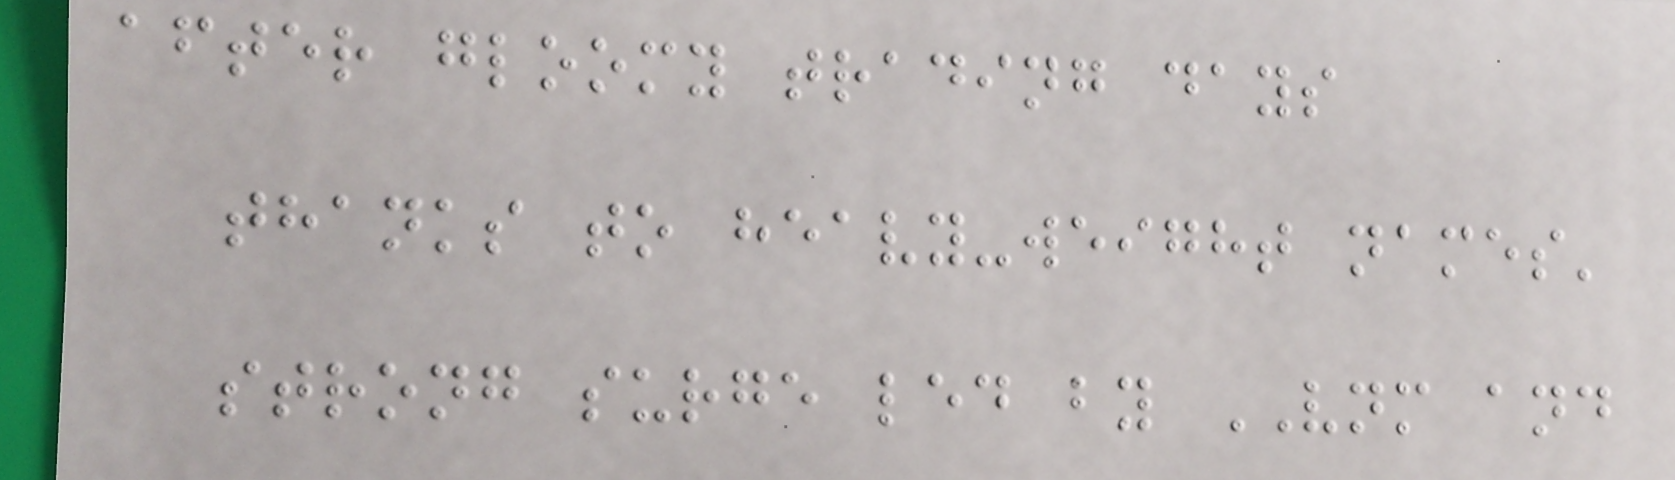after gloomy trading days
thanks to heavy-weight names'
strong surge led by VNM and
